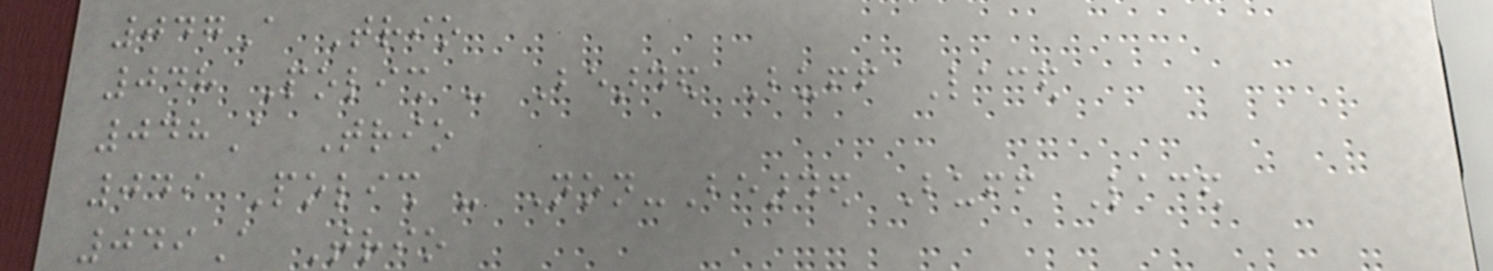047A Trio
048 Polish - Bearded Buff Laced
048A Trio
049 Polish - Non-Bearded Buff Laced
049A Trio
